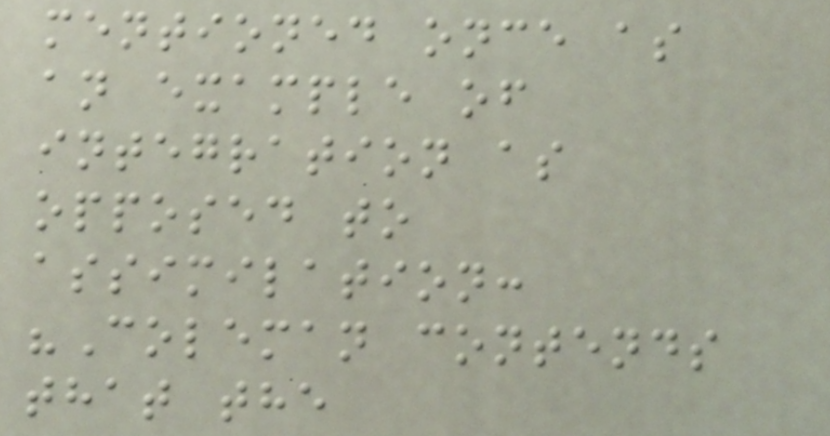mentioned once as
an example of
integration as
opposed to
assimilation:
"Coleman contends
that the
